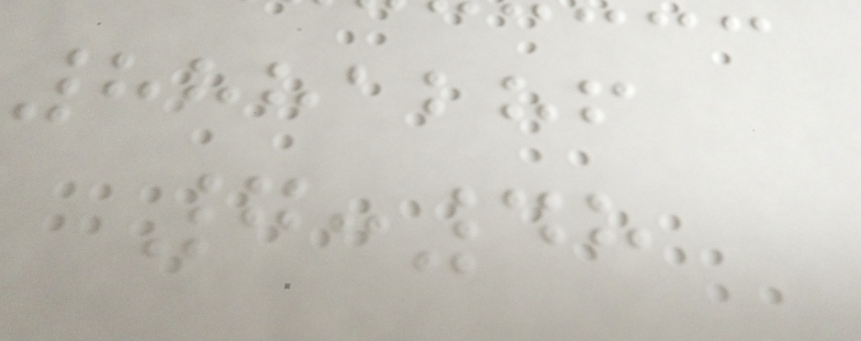8881286
7:48
